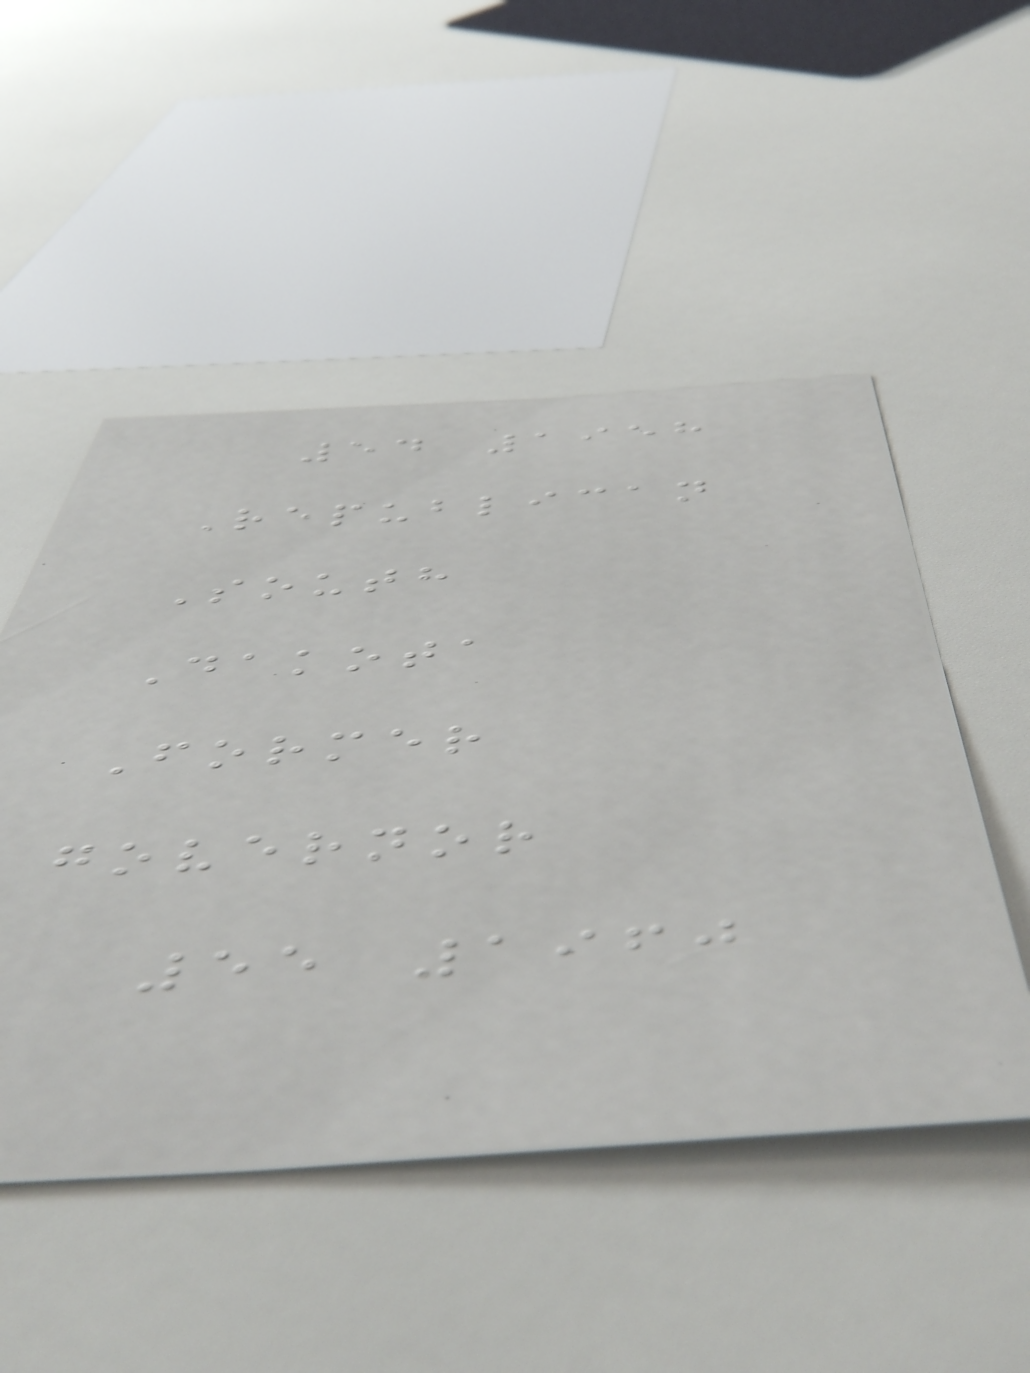54 1958
Republican
South
Dakota
Former
governor
55 1960
